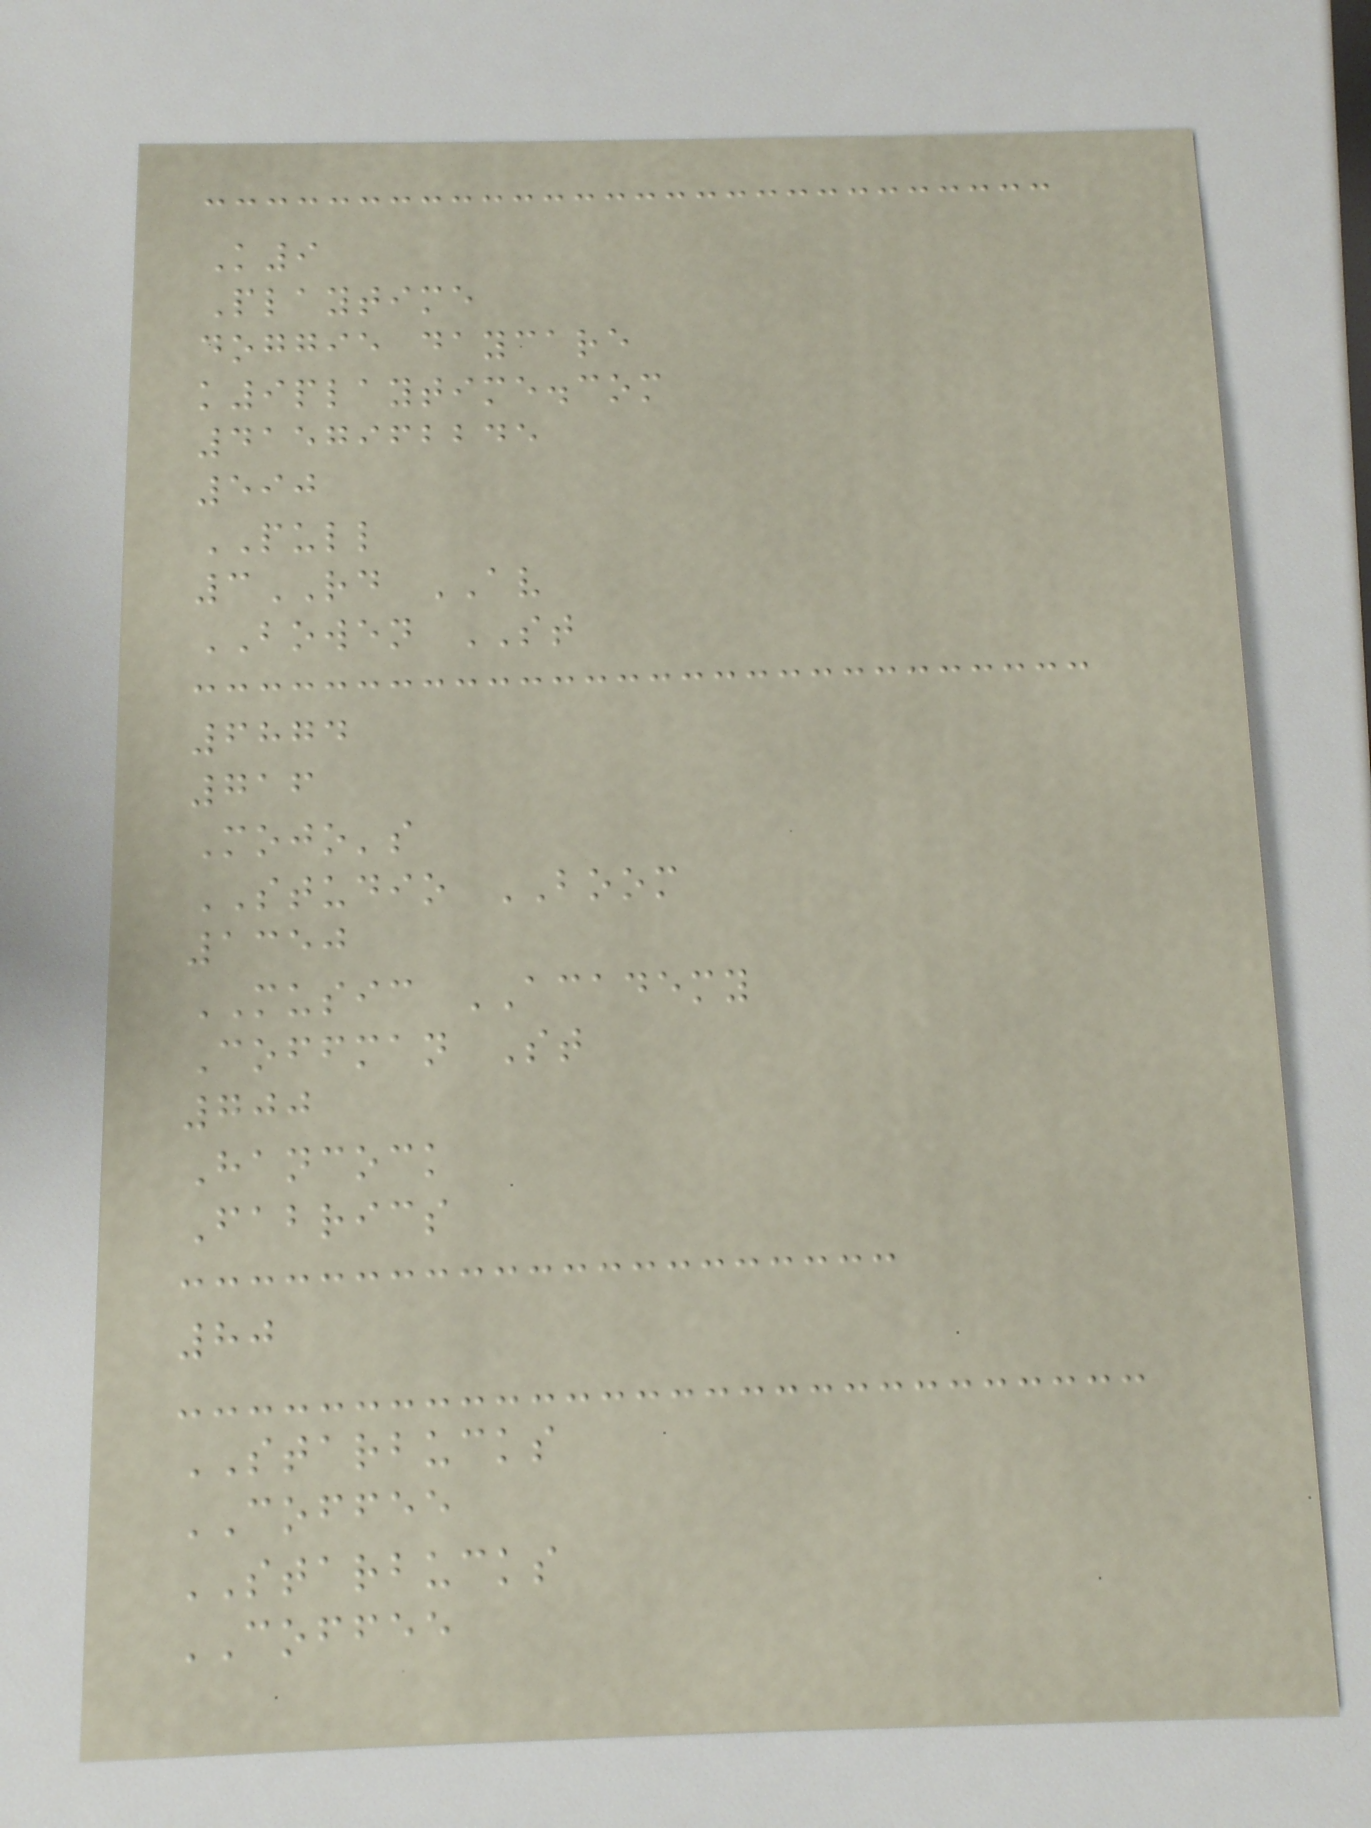K9
Playtime
doggie daycare
k9playtime.com
4157962245
590
PULL
3RD AV
BOWEN ST
6874
716
Mojo's
STUDIO BOOM
1350
MUSIC ACADEMY
Coffman St
700
Hancock
Fabrics
80
STARBUCKS
COFFEE
STARBUCKS
COFFEE
